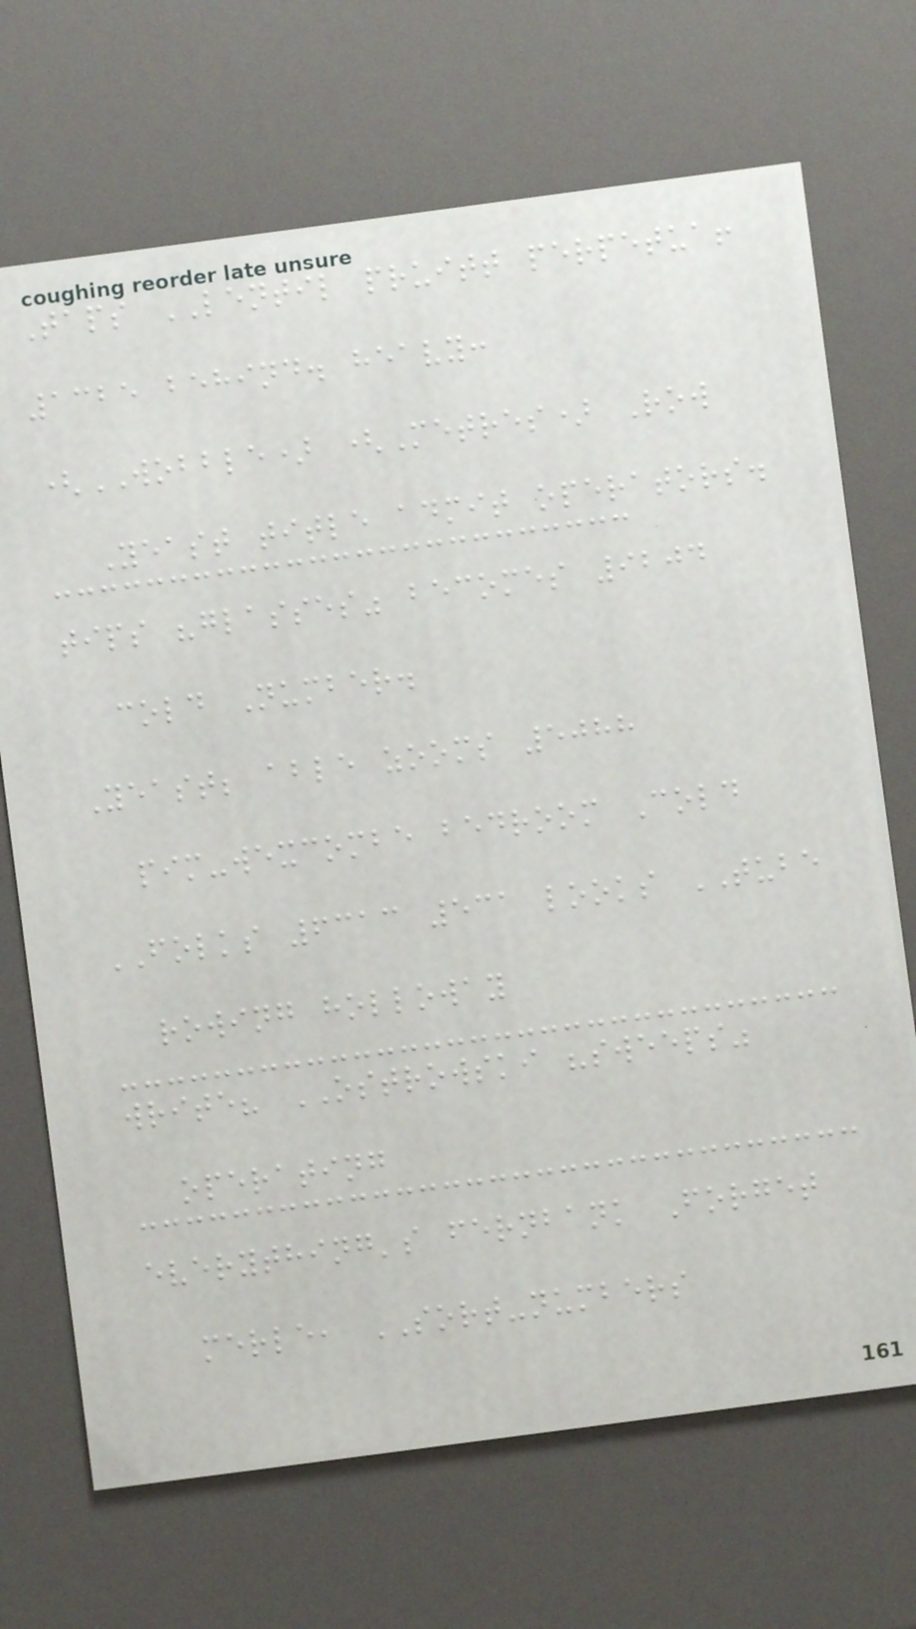Taps LENTIL pruitt perpetua!
1325 behind. heavy:
(WOBBLE) (Metres) Row
Yeast title admit operators.
tips "glasses" becomes 9204
cold Number.
Yeast; able zooms 5088
pim-wexcombe bedroom Cold
FOLKS 6313 531 looks TUBE
rowing holloway
write? OSTROWSKI "sweeps"
operating
everything's fernbank Forget
merle, SORT-numbers
